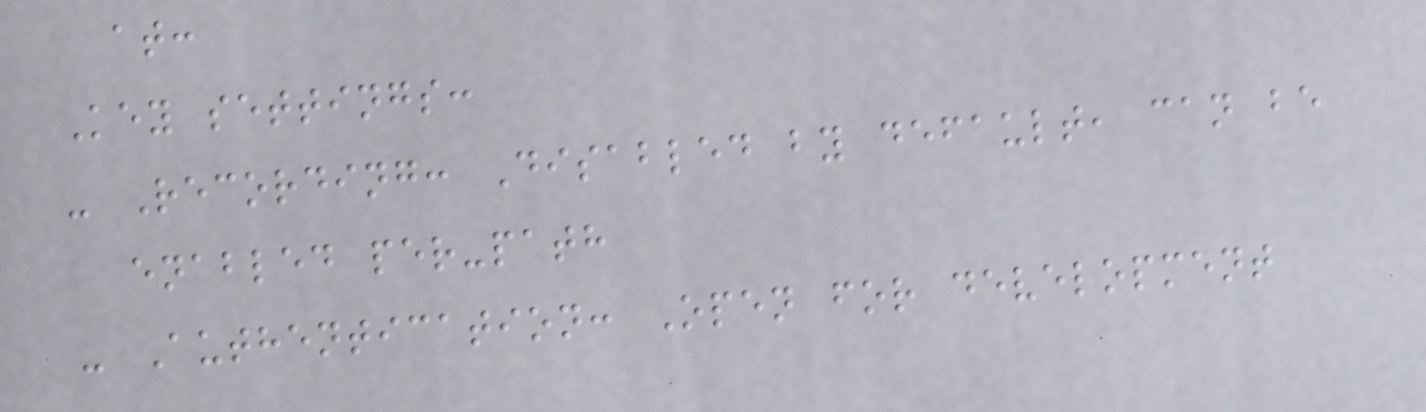at:
Key settings:
- Recording: Disabled by default, can be
enabled per-path
- Authentication: Open for development
